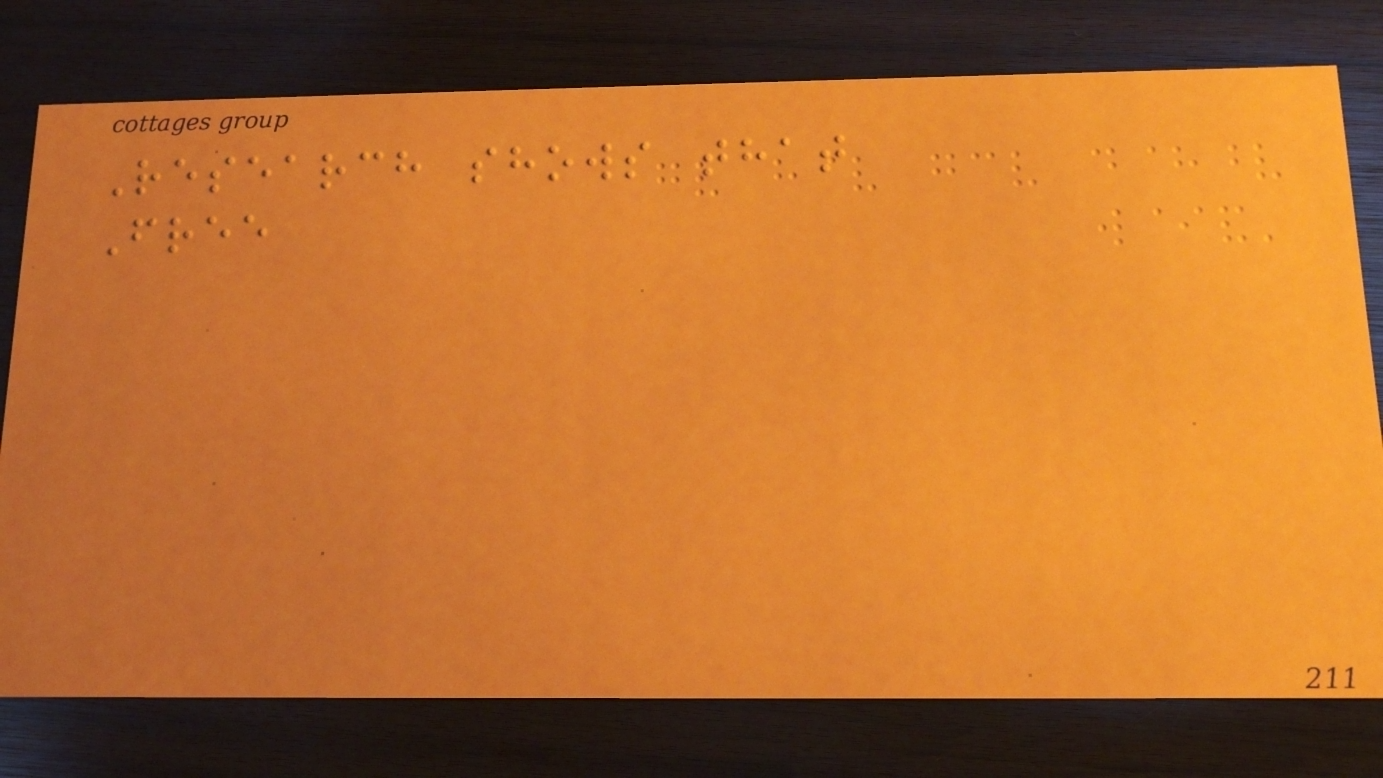Research shows that
Free
